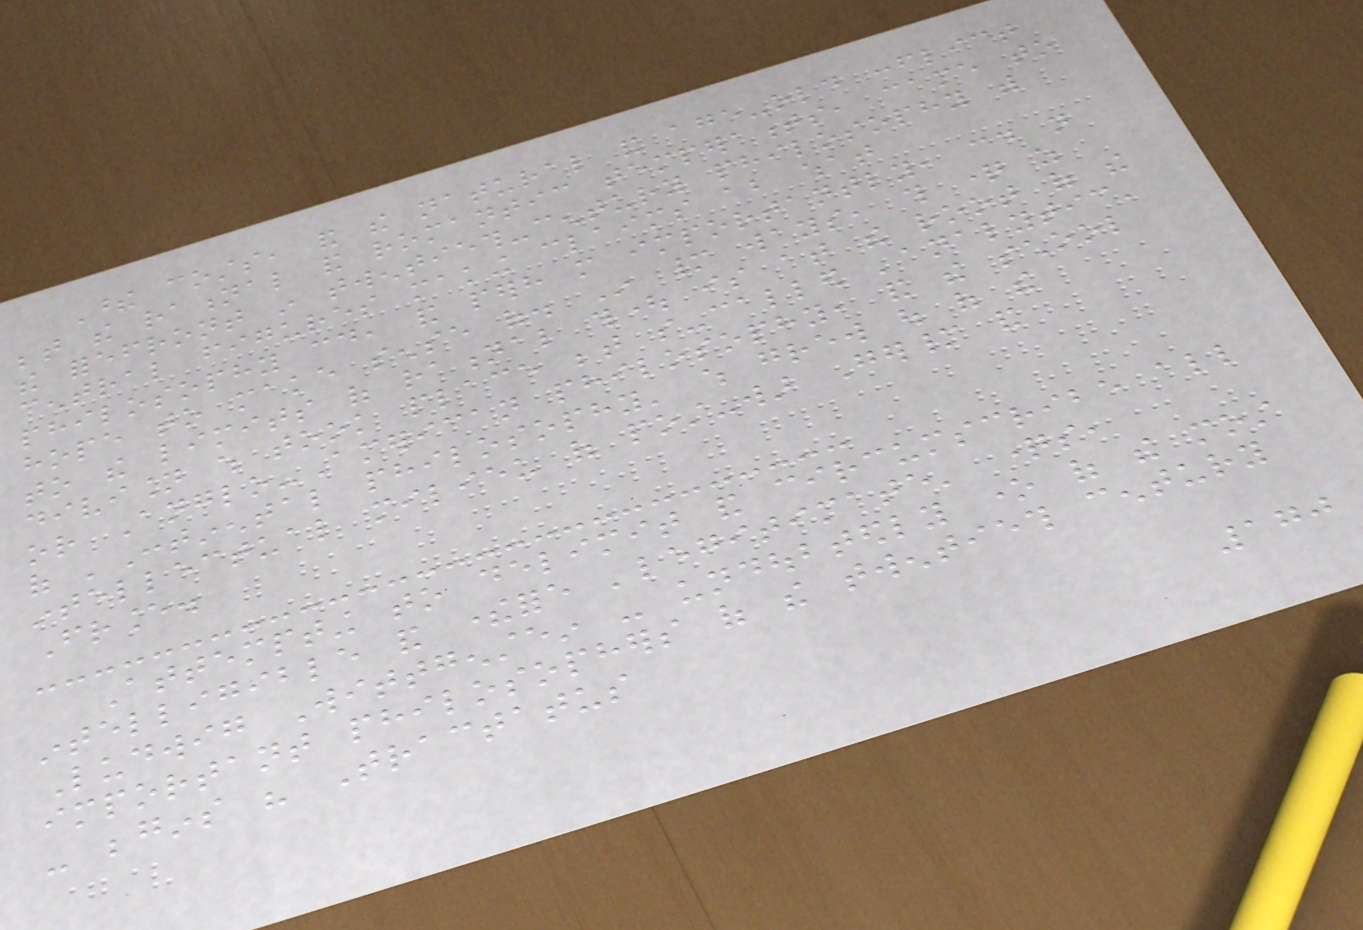These costs, and the natural and age-old conflict
between the rational and romantic temperaments, came to
the forefront in twentieth-century philosophy with
central figures making claims about what
philosophy could, and perhaps more importantly, could not
hope to make sense of. In many ways, this question as
to the limits of rational thought is at the root of the
division which took place between so-called 'analytic'
or Anglo-American philosophy, and the school
of 'Continental philosophy' which grew out of the
intellectual milieu of post-war Germany and
France.
Attempting to delimit and circumscribe all
intelligible and therefore 'legitimate' questions,
Ludwig Wittgenstein - undoubtedly one of the most
important philosophers of the twentieth century
- begins his Tractatus
170
